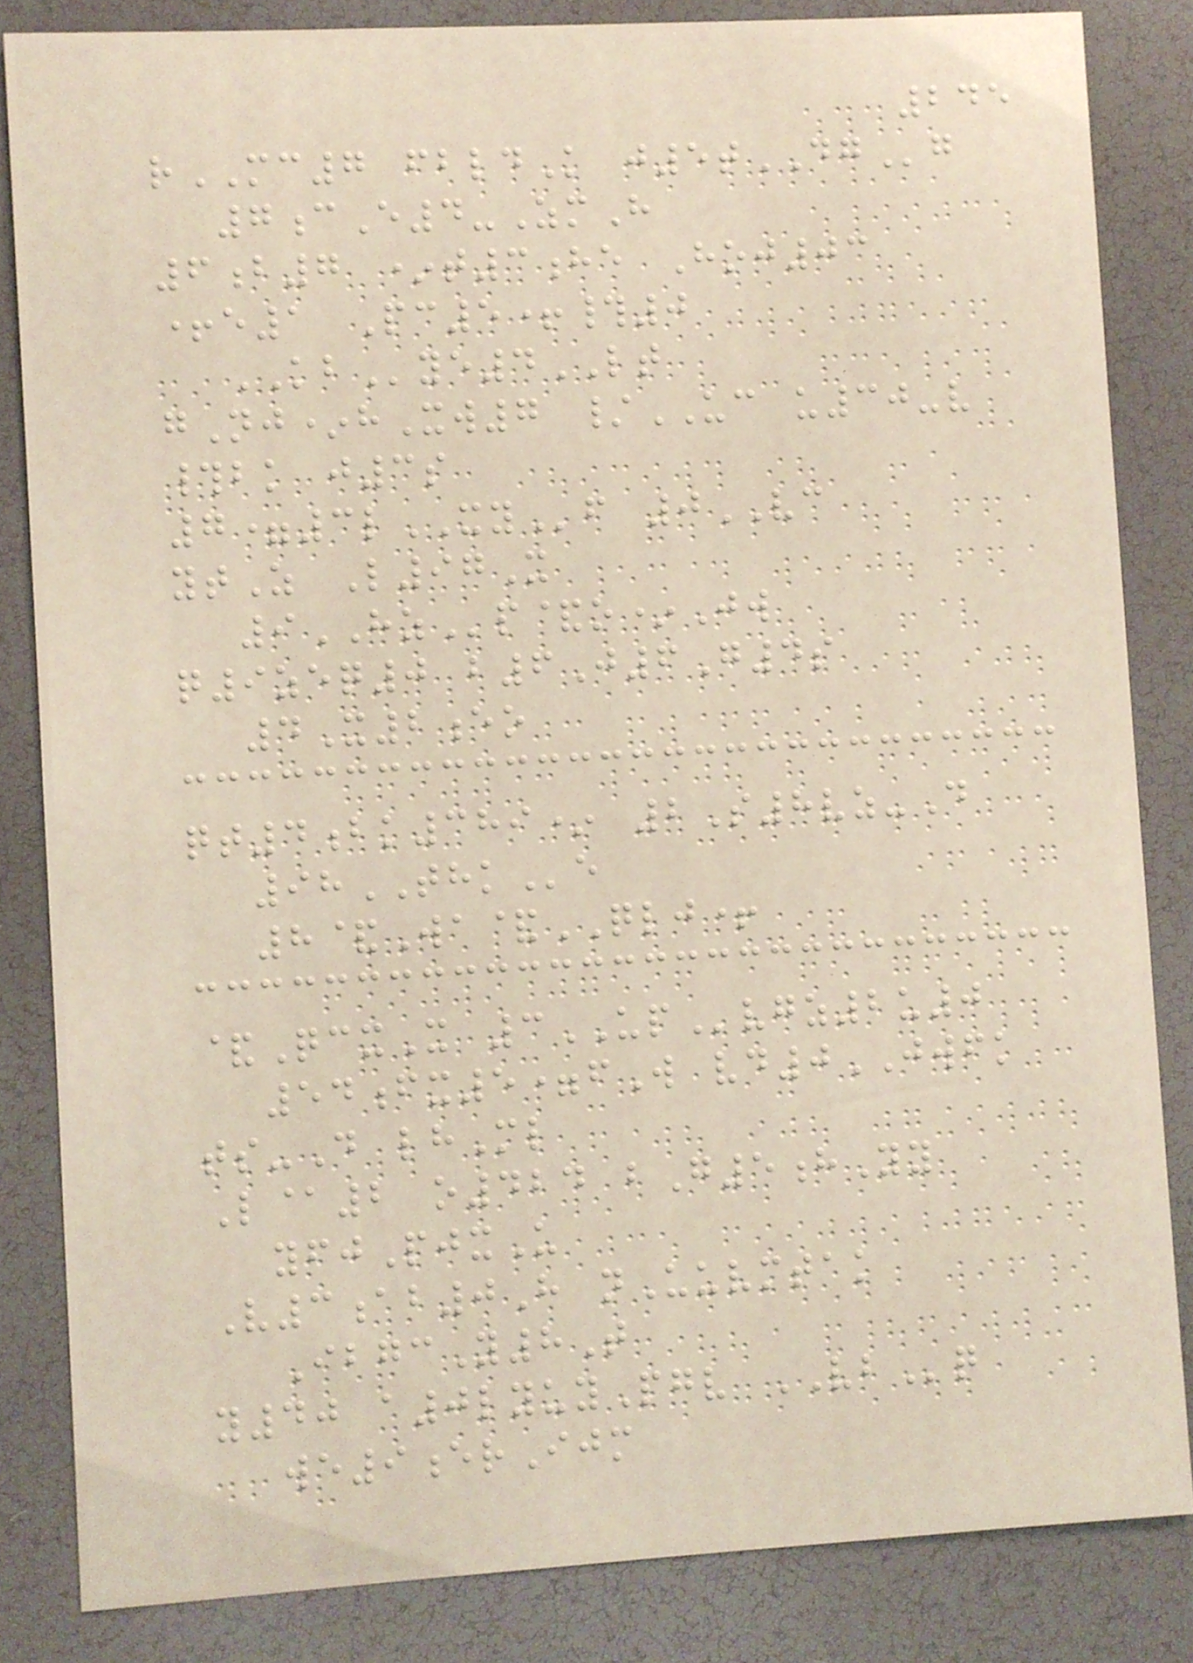245
rMC7 fbldK j5tDGg
7cE4-ZmH
6b7 *t3he Hoj03
+e1 Pc5+#0
KBye4LT
gNj*hXw7 /UC u30-v
#bk j3s
7=3lXYf 0VC
ytZ L97X
9HZp&o*Jw
q9zeq0 b6J6G4s
4X2eo
qt4bk389* 2S8vz-D
98THKe
8&Wa&QLJ+
&QcxX 3UPvgz2u0
54fx5=fW vd0JWFK
ts-D lhMl
L@2 o424 bG5hYy
yfjPjxU
V3ab0H nUuvmtak
IbgcY8T
y40 a0lyuyPgv VBq
we9erIjm
